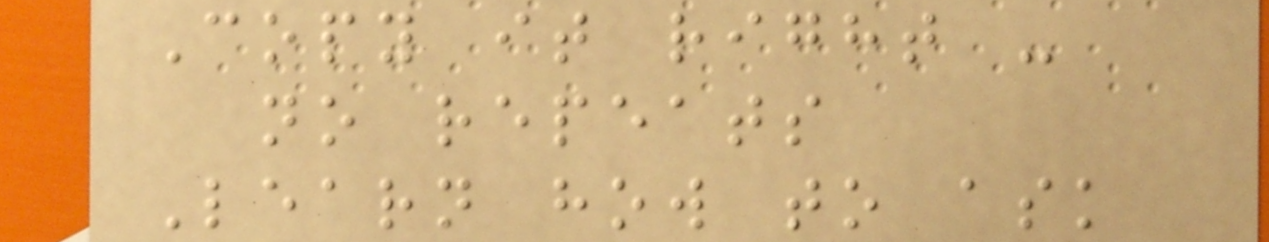Copy it right -
no repeats
Learn how to ask
